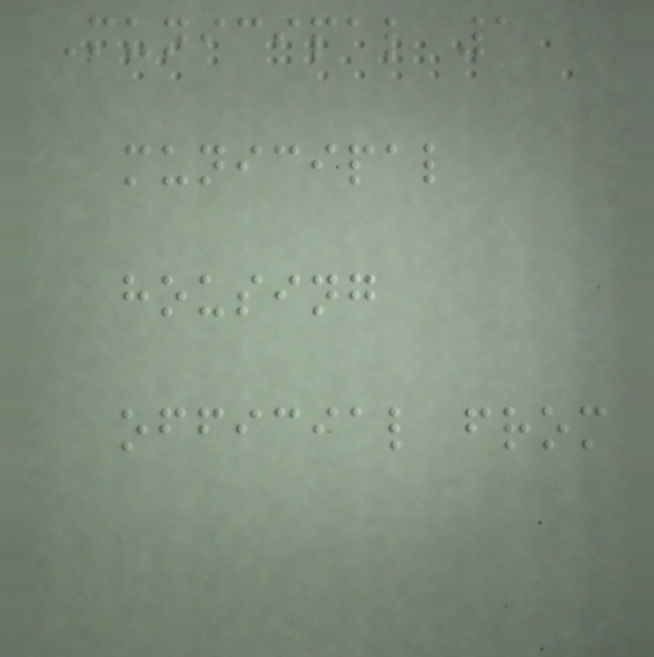Municipal 1
municipal
housing
official from
